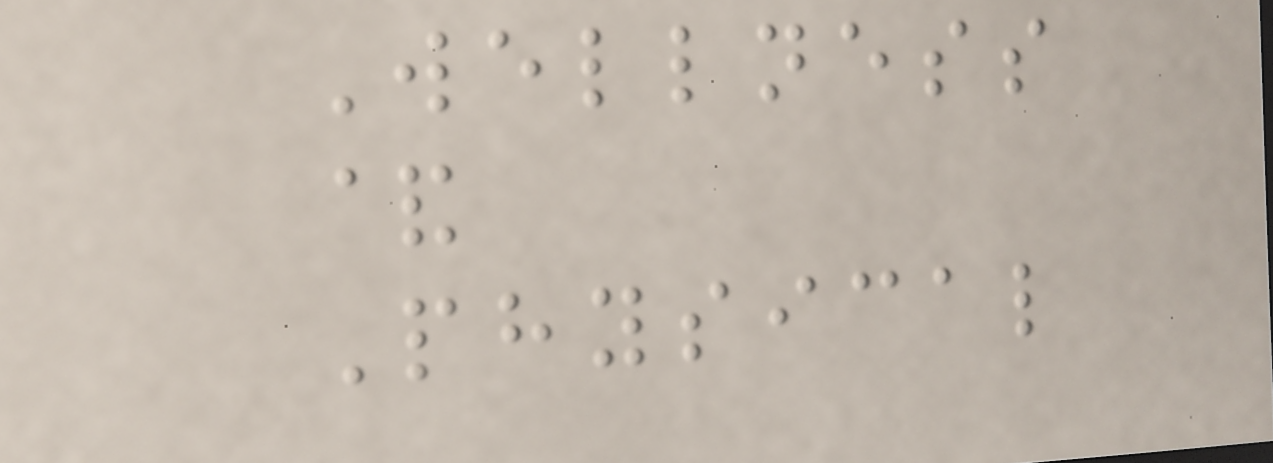Wellness
&
Physical
